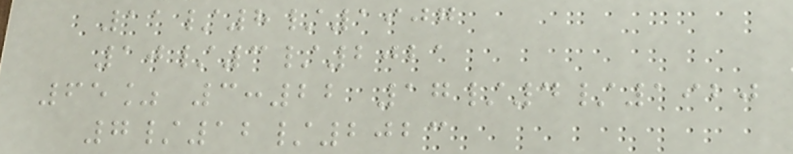11/8/1907
10/3/2021
65% 3:22 17/4/1920
7/12/2023
